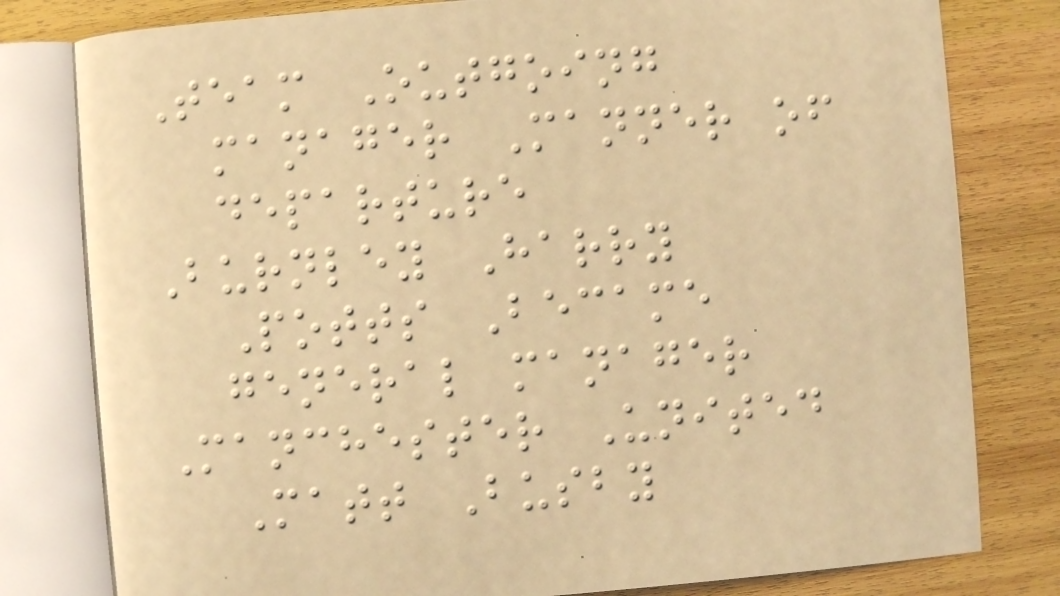Team Outgoing
manager Manner of
departure
Burnley Harry
Potts Became
general manager
Manchester United
Matt Busby
